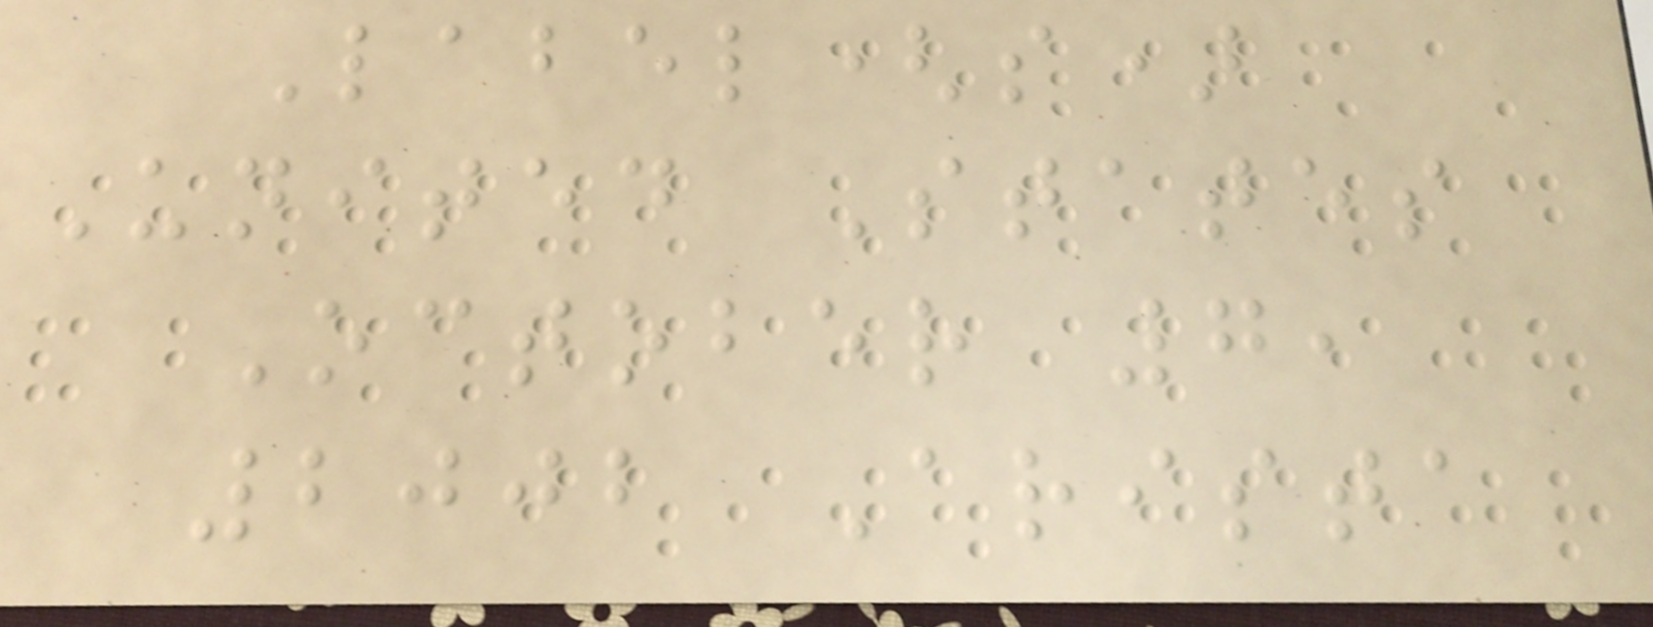Label(s)
United States
October 7,
2002 Arista
